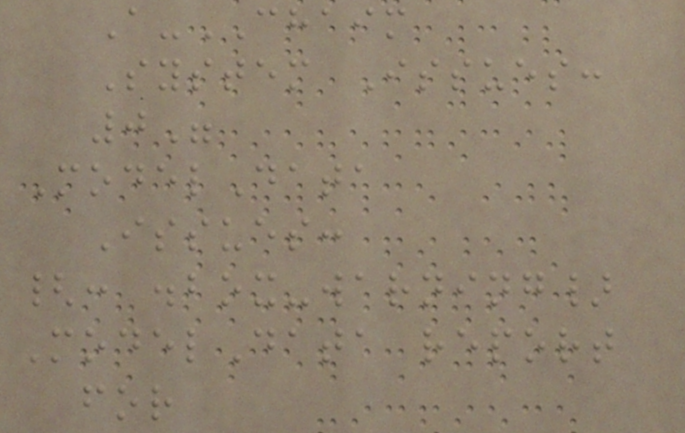A-CHAIM
System Issues:
0"
ModelData
Issues:
{: .box-warning}
ModelData report
for
